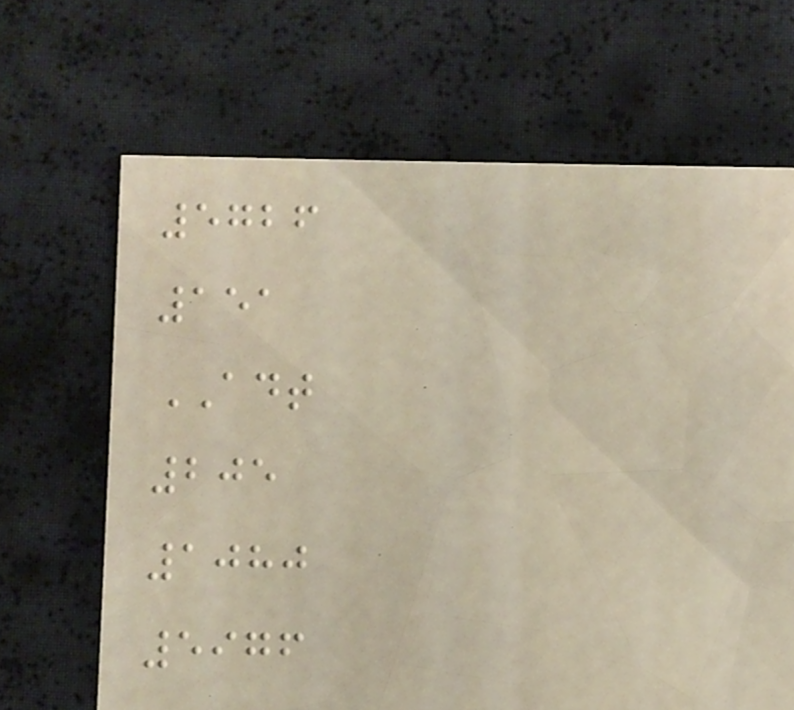5726
151
ADT
205
1080
5976
